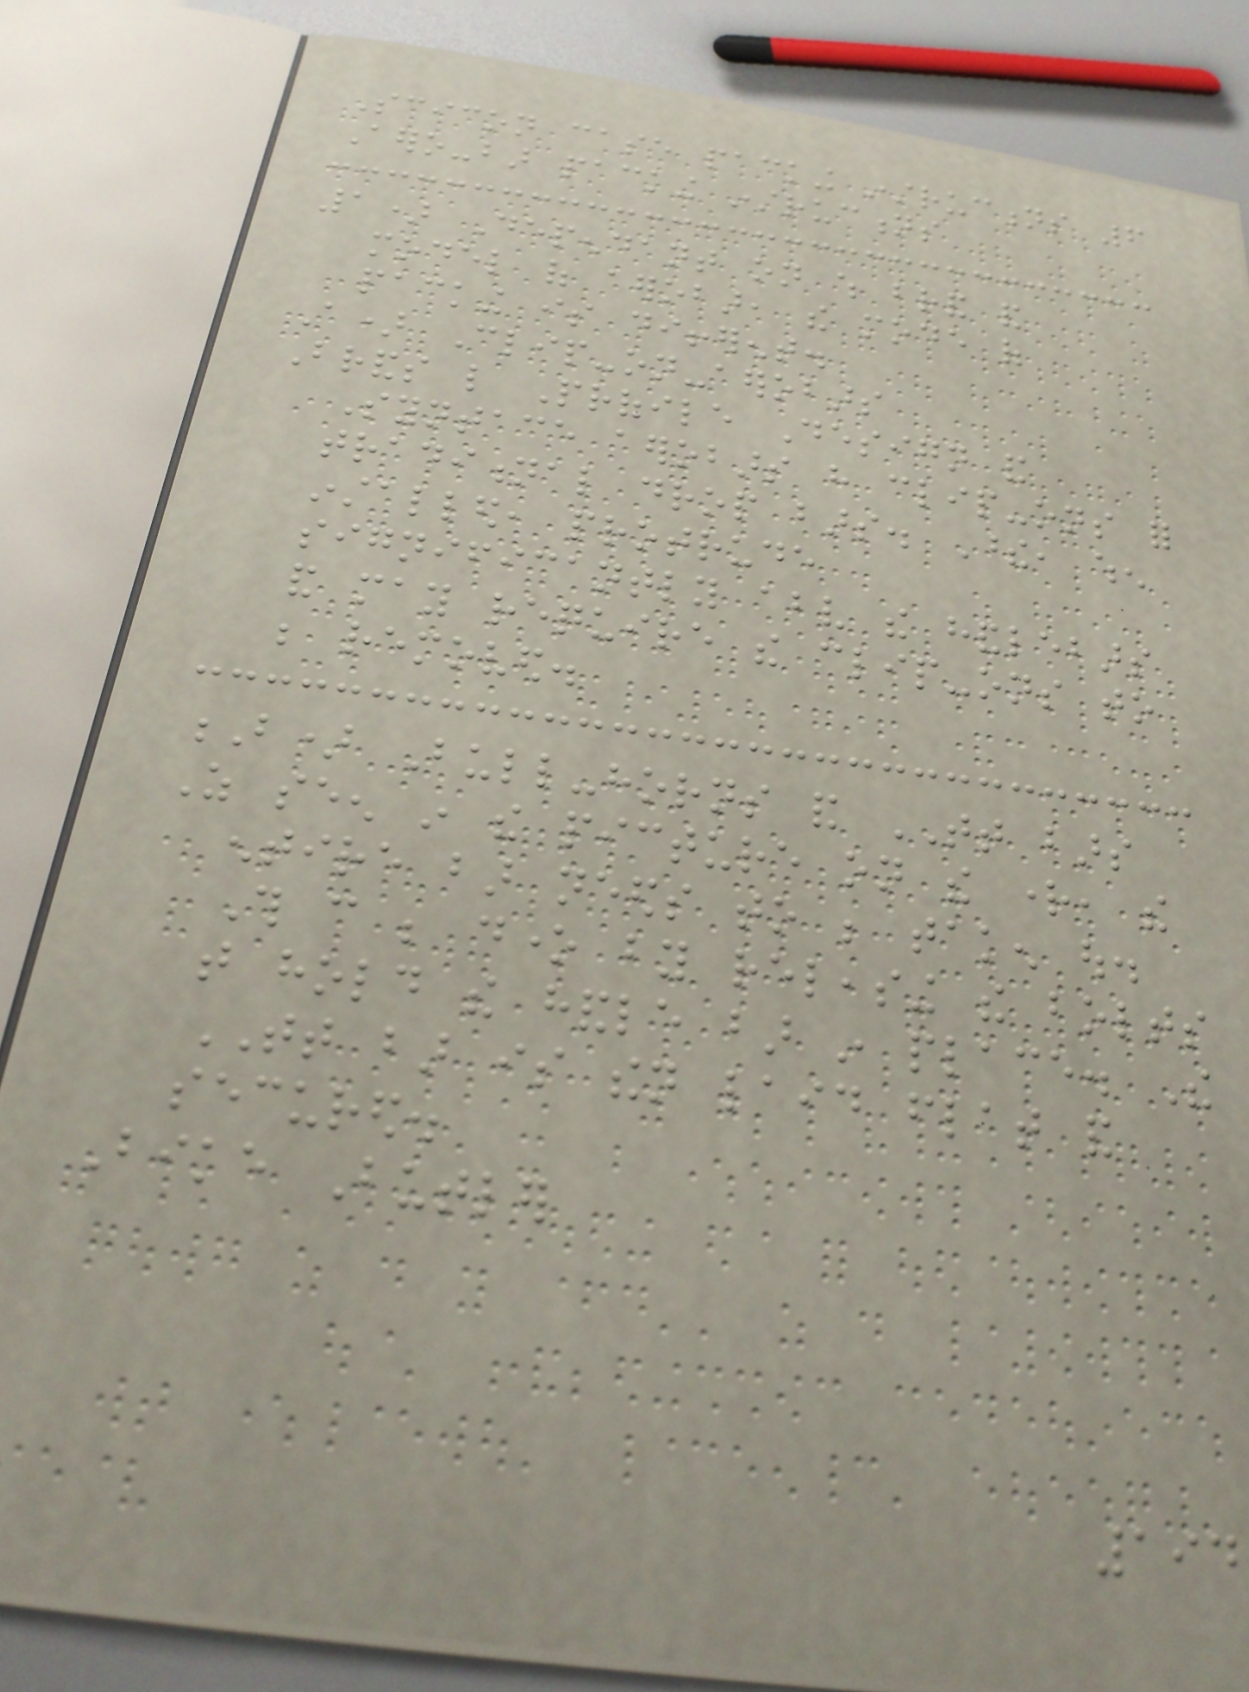Scicon case packing instructions 6
Aero-bar packing instructions
1) Dependant on which brand and
model of aerobar, the mode of
packing is different.
A) Clip-on-aerobars
Brands like Profile Design and
Syntace aerobars have clip-ons for
traditional drop bars. These, when
installed, protrude
significantly above the handlebars
and may require the clip-ons to
be removed.
B) Bull-horns and TT bars
As seen in the picture on the right, the
entire bar needs to be taken out.
This can be done by releasing the bolts
that hold the handle bar in place. The
TT bar is then laid flat and
secured.
Bike Butler
194
